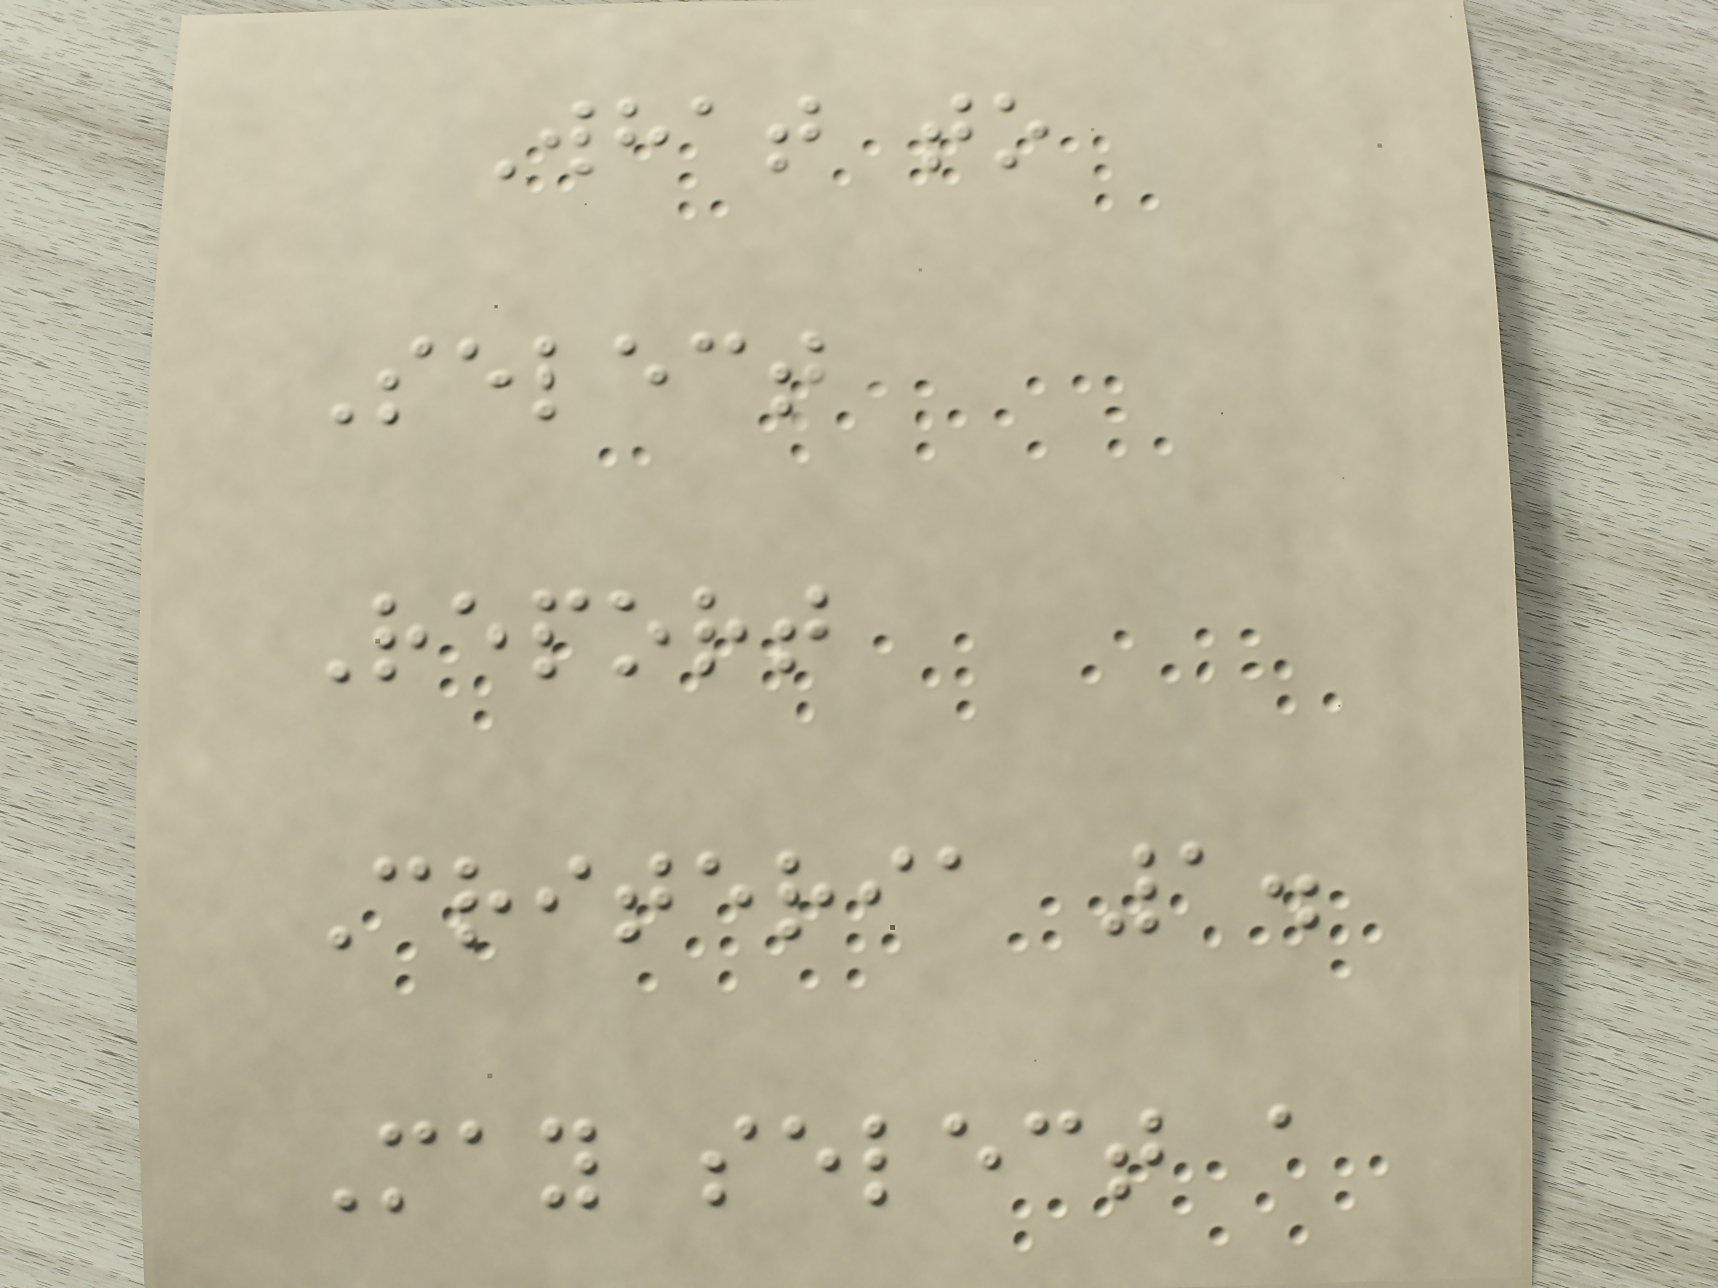What to
Select
Report
Criteria 1.
May select a
